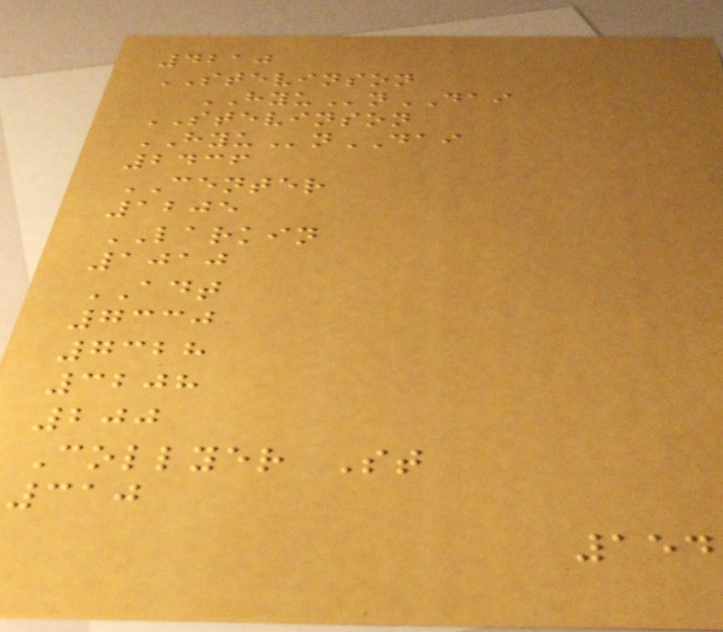4210
STEVINSON
HYUnDAI
STEVINSON
HYUnDAI
2436
CENTER
1205
LARKIN
1010
ADT
7330
7328
3208
200
Collyer St
310
154
